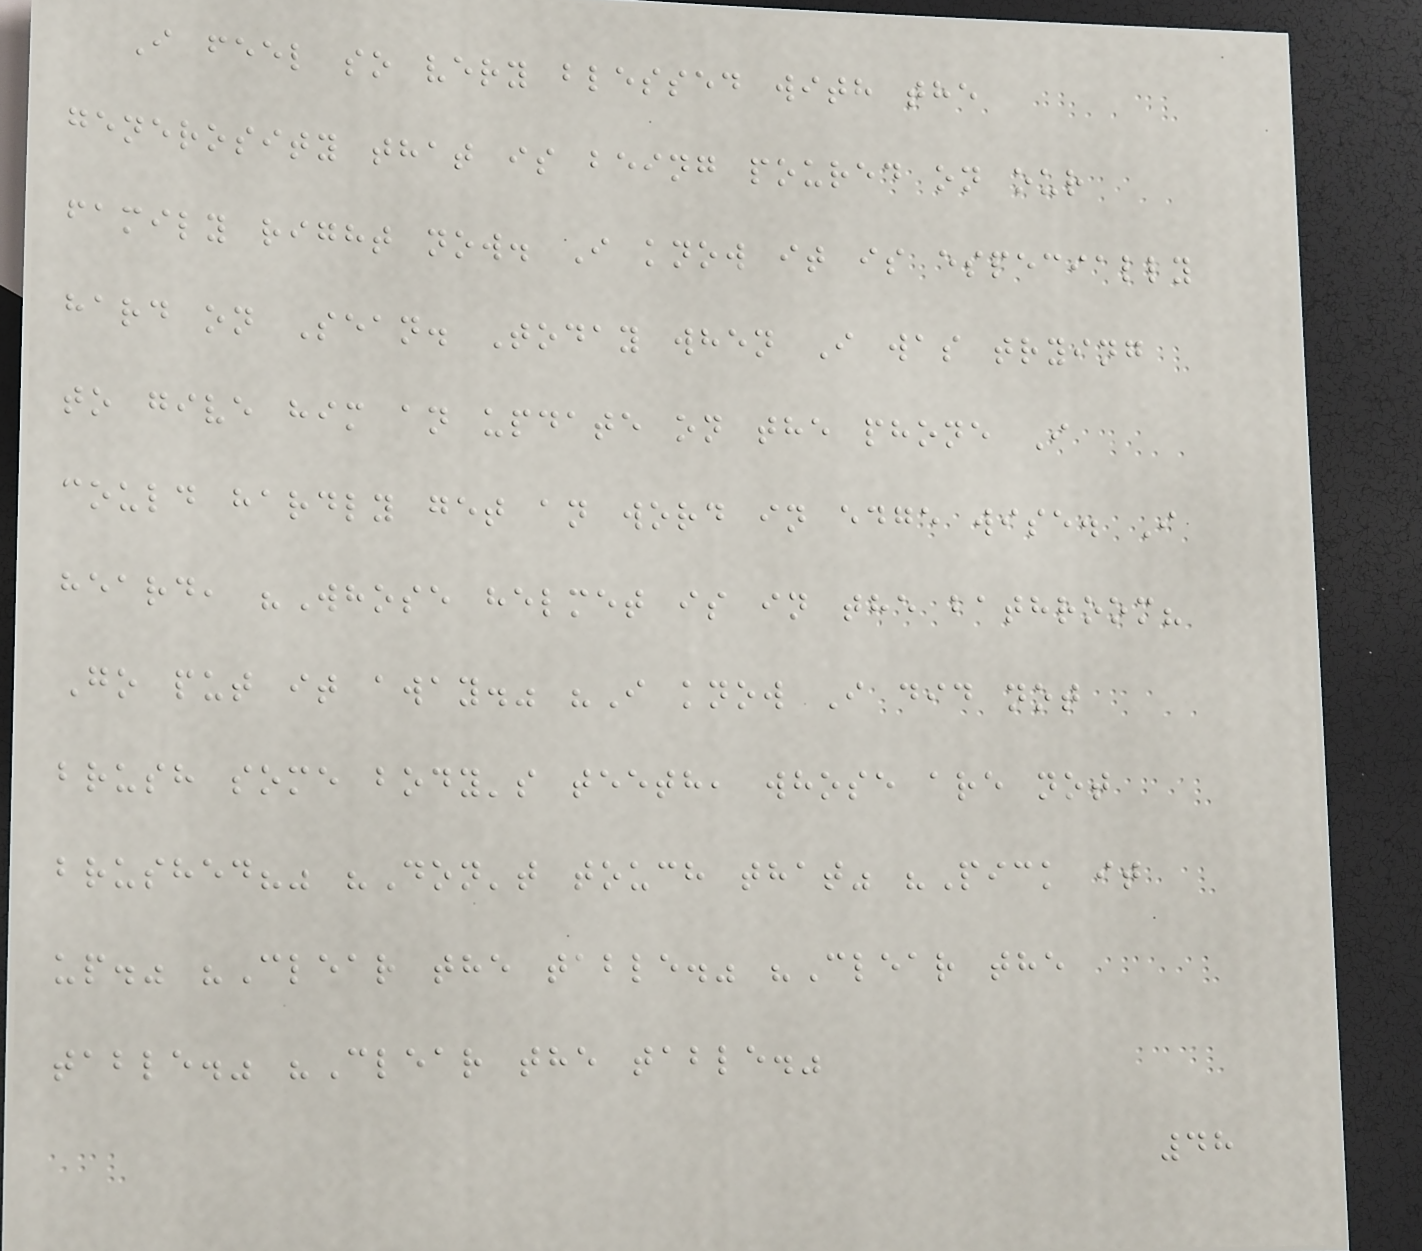I feel so very blessed with the
generosity that is being poured on our
family right now. I know it is especially
hard on Sean. Today when I was trying
to give him an update on the phone I
could hardly get an word in edge wise. I
heard, "Whose helmet is in the bathroom?
Go put it away." "I know I did not
brush some body's teeth, whose are not
brushed?" "Don't touch that" "Pick it
up." "Clear the table." "Clear the
table." "Clear the table."
48
